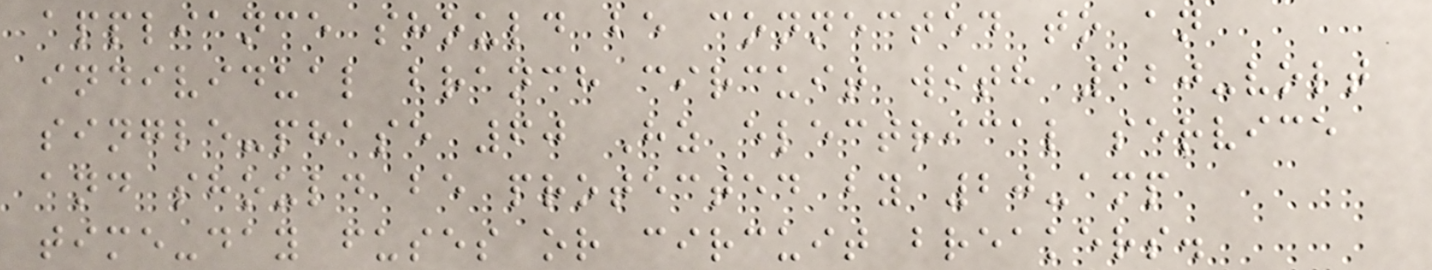appliance should be connected to an
individual branch circuit with 120-volt
single-phase 60 Hz electrical service
and should be protected by 20-amp
time-day fuses or circuit breakers.
